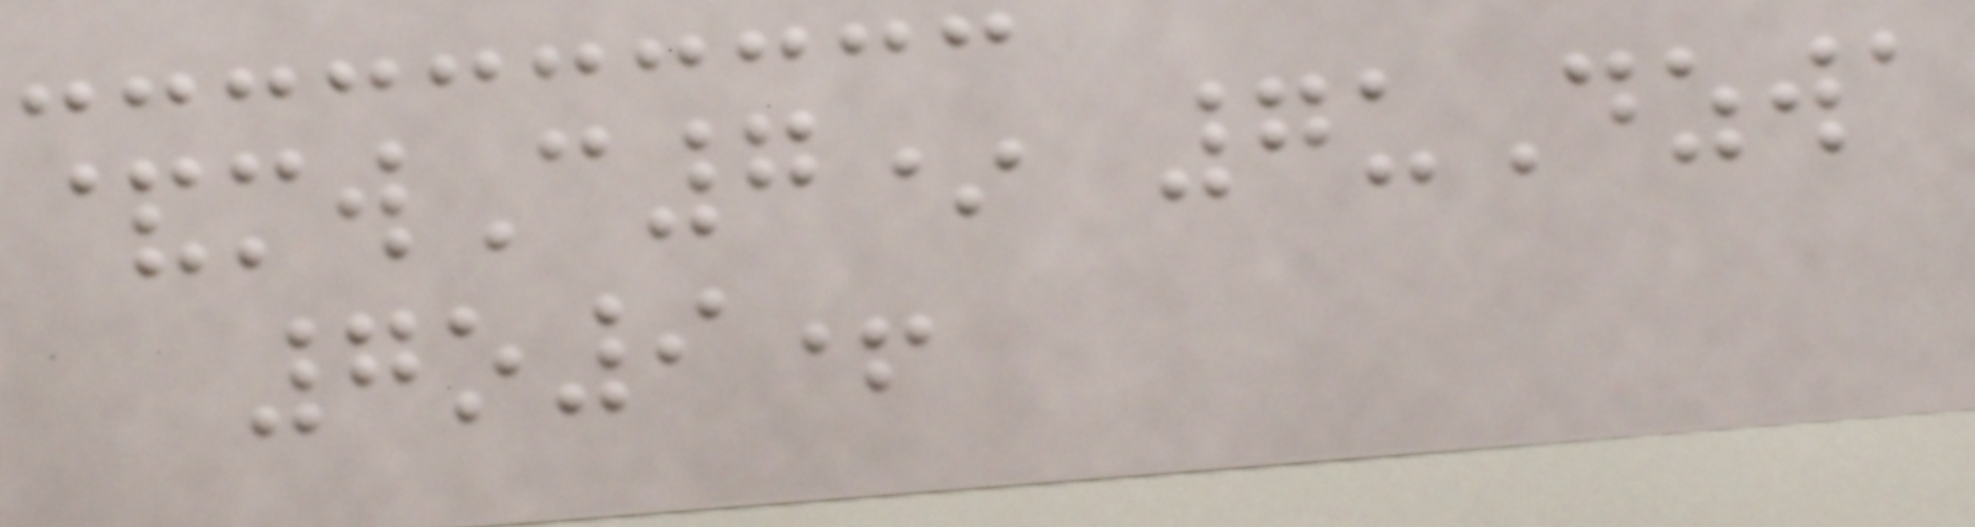&mwC7* 7uDzwa
7o9+
